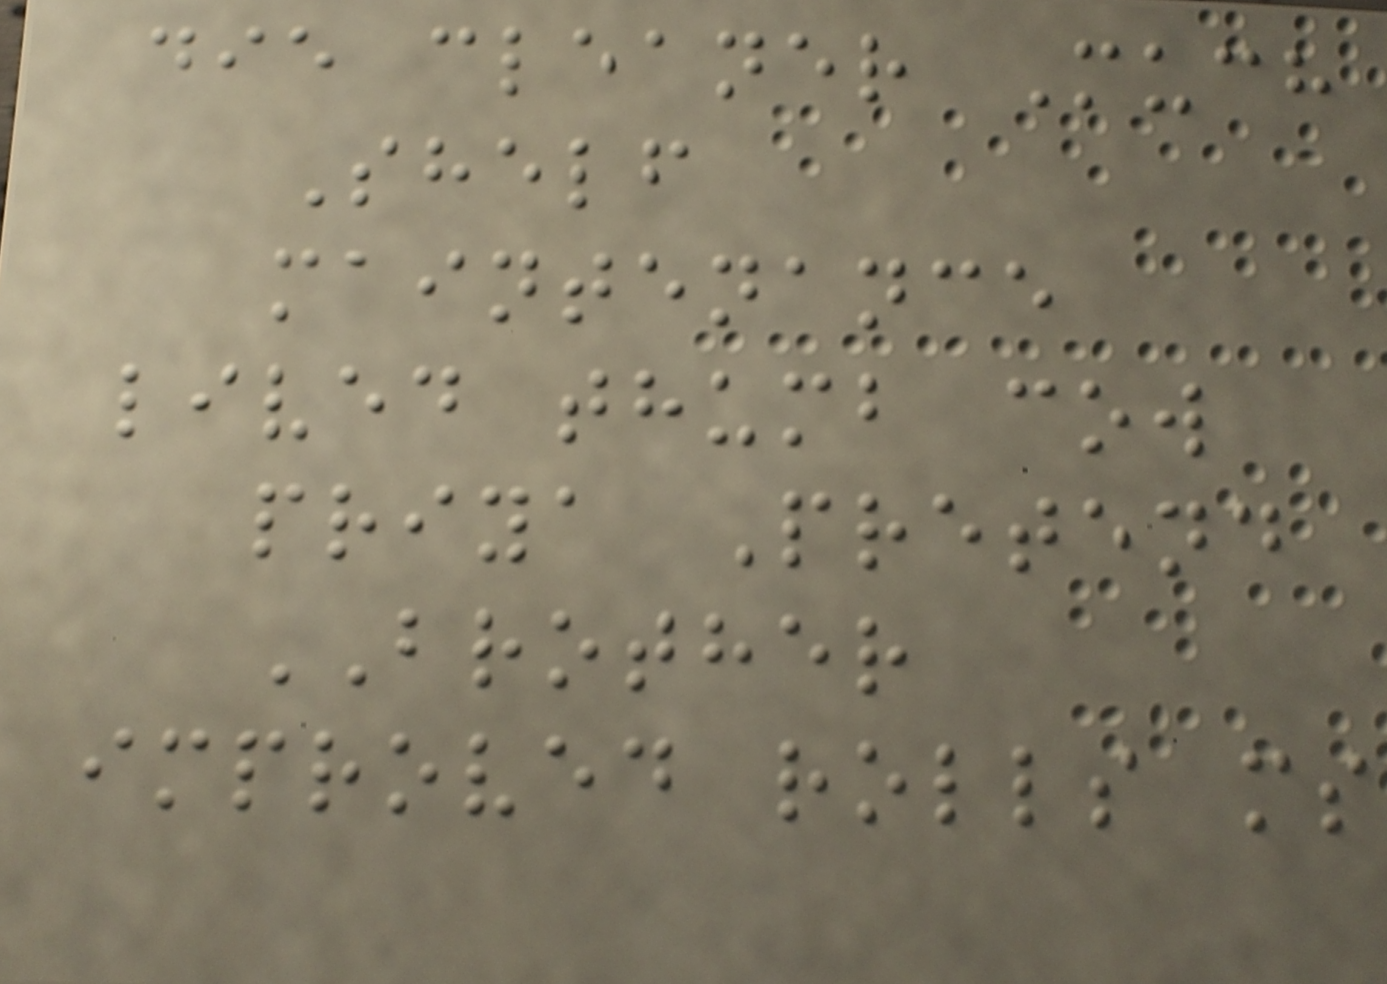die cleaner Much
Shelf
maintenance
lived thumb cow
priya Pretend
BROTHER
improved rolls ms
